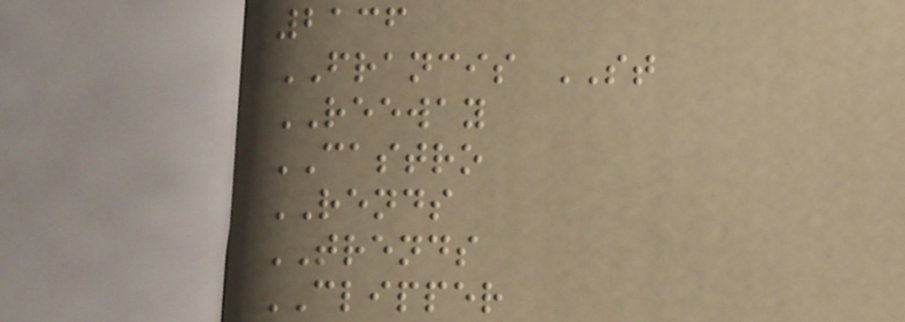2136
FRANCIS ST
REEWAY
CASTRO
RENDS
TRENDS
CLIPPER
